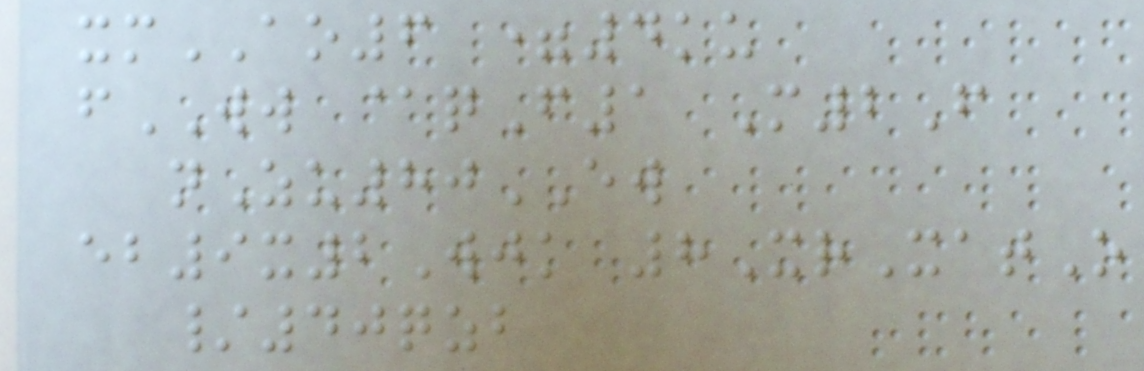xmAO6 =4ku
fWW @qF1 M2F
nZu80EW
eb9x2Wjk 8XrXatO
/40qzb
